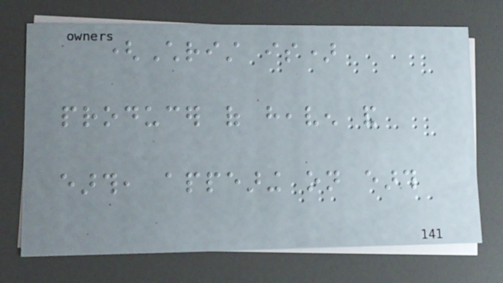(Christ is)
producer of heaven and
earth, appearing on earth
